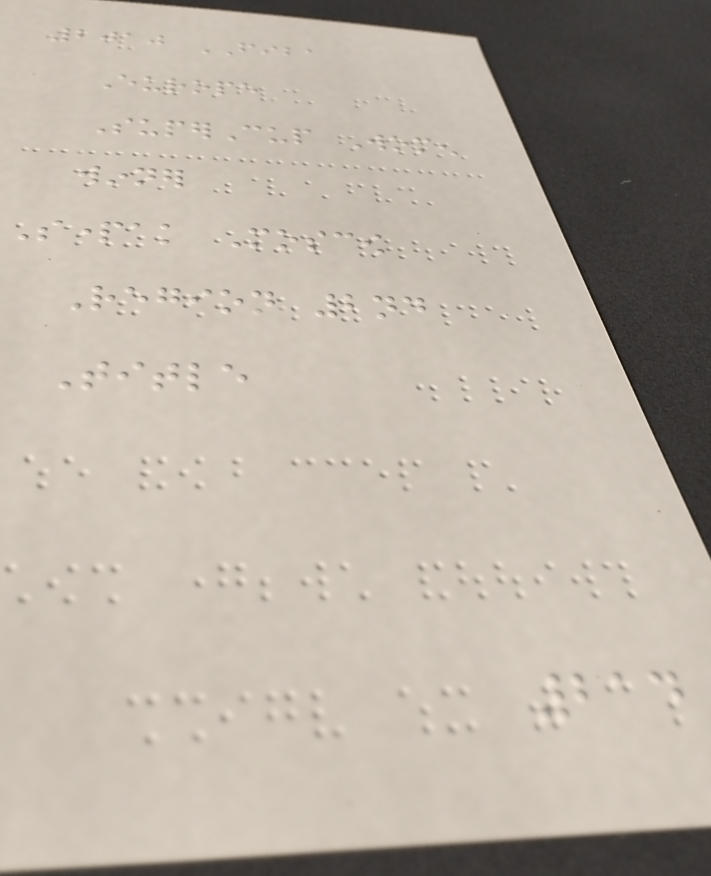2010 FIBA
Europe
SuperCup Women
winner
Spartak Moscow
Region 2nd
Title
214
